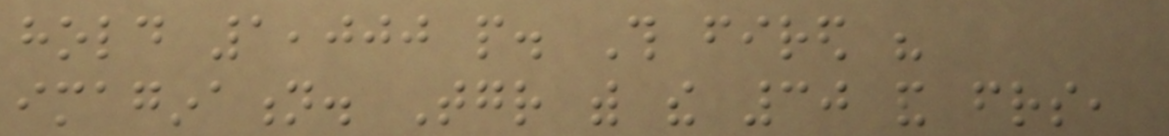hold 1,000 people. This fired his
imagination. Together with the 30 and friends,
